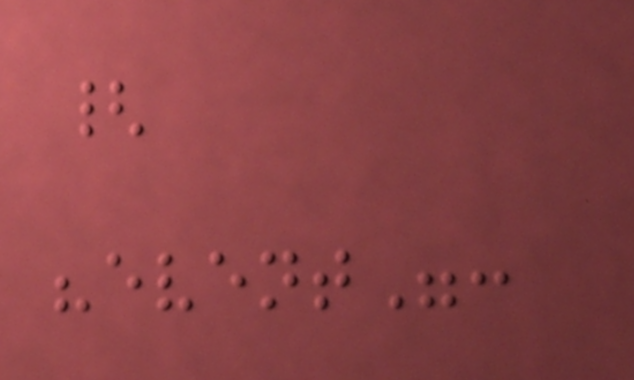{
"event":
